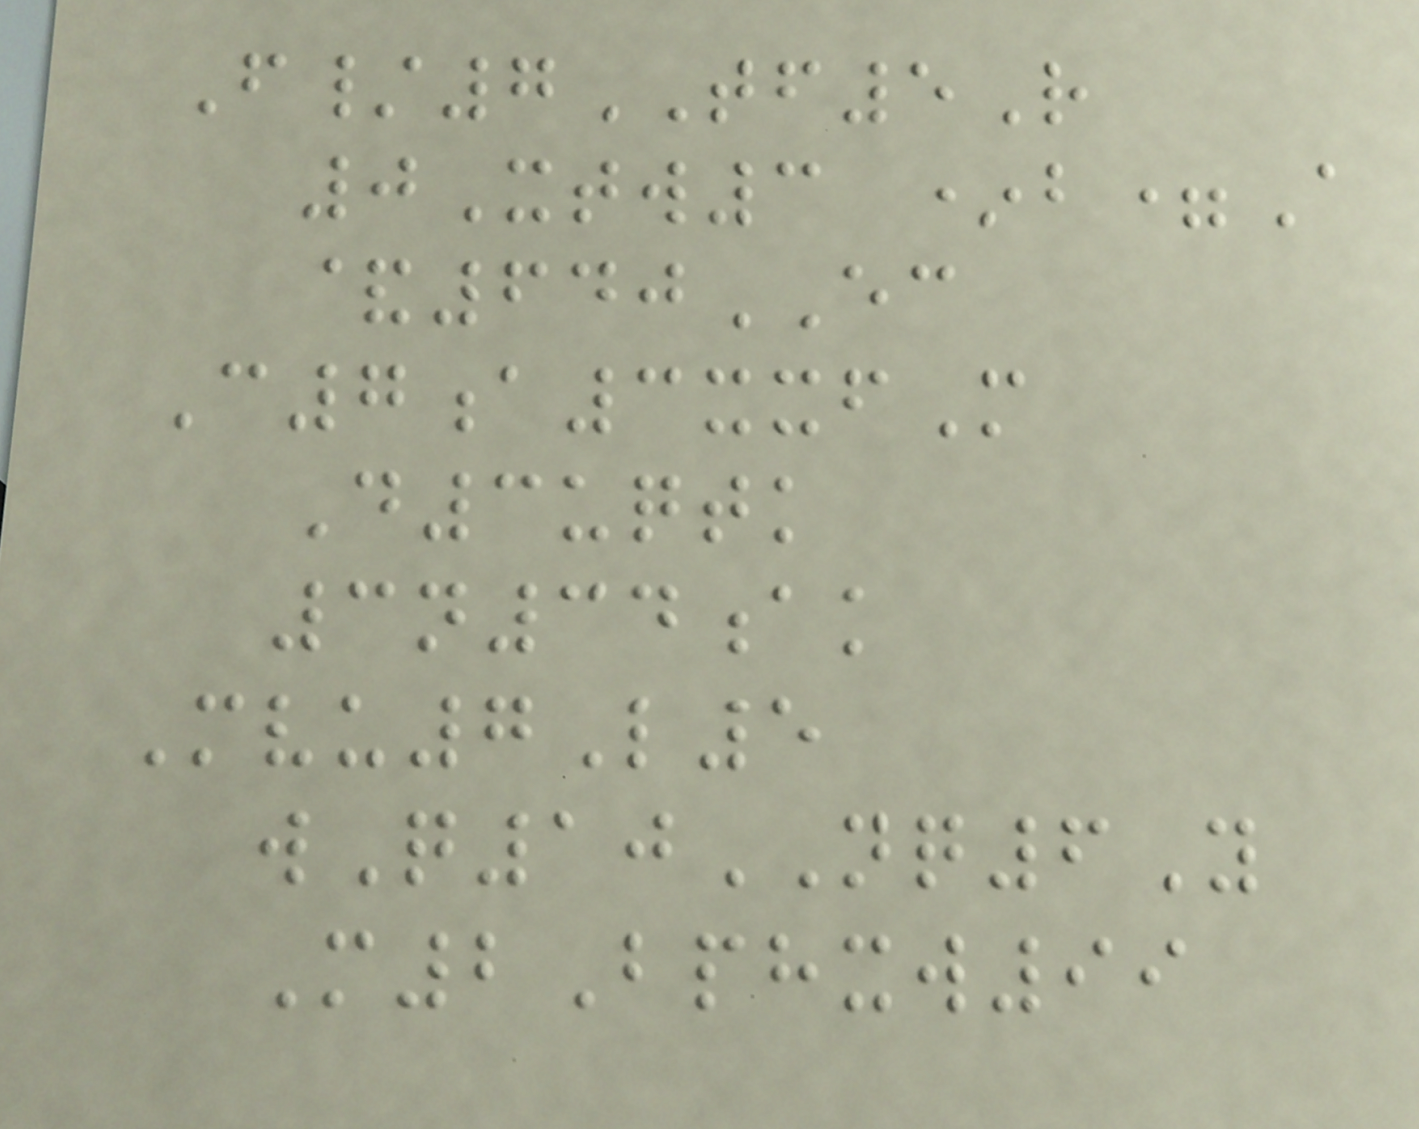F/7TF5R
0Xtw3 *b=A
&640EC
C7a3xxfM
D3uqtk
3n34ak
Mvu7L5
wQ10NQ6Y
M2Bphxw99
